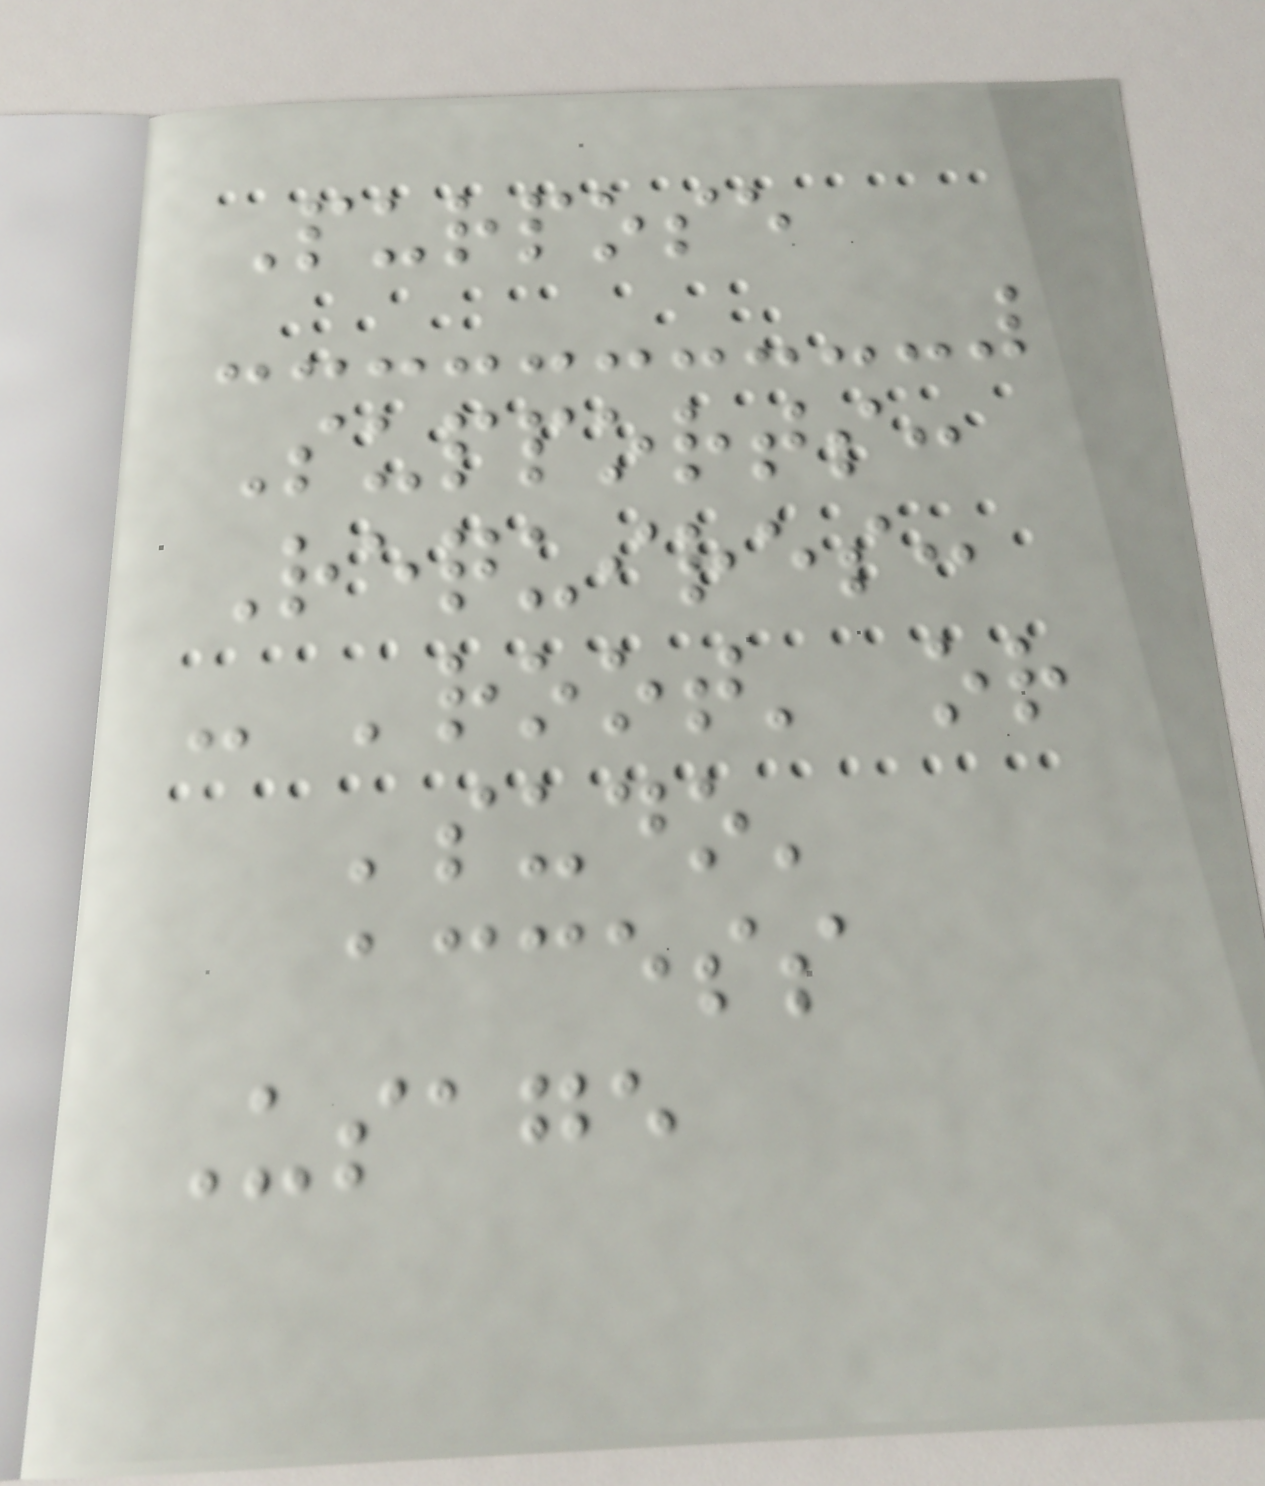Purpose
Supports:
Requires:
- 'root' or
'sudo'
access
Usage
